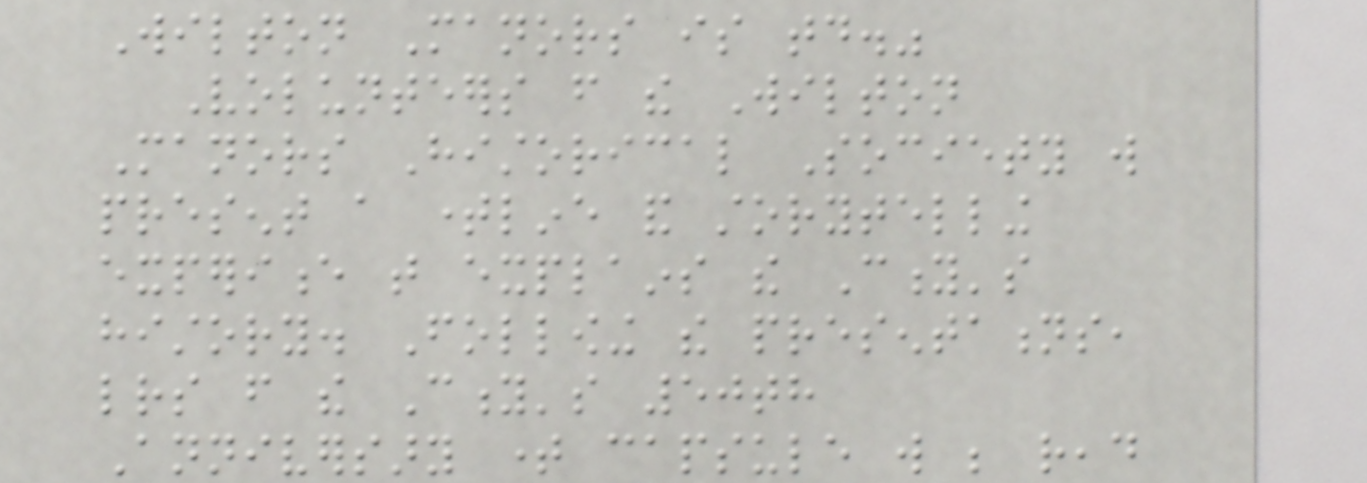Wilton Manors is today."
Volunteers from the Wilton
Manors Historical Society will
present a timeline and storytelling
experience that explains the City's
history. Following the presentations,
letters from the City's 50th
Anniversary time capsule will be read
